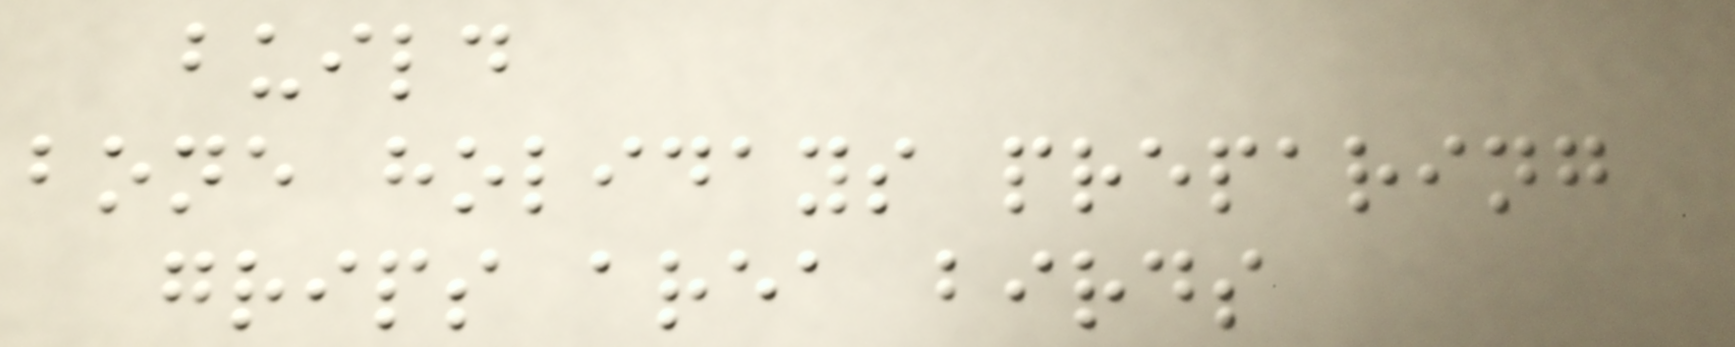build
bone holidays preparing
grips area birds
